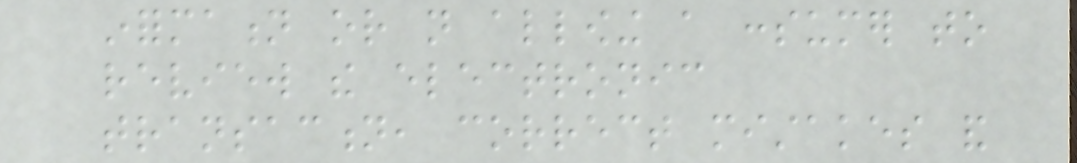information or not allowing a consumer to
review the electronic
transaction, correct mistakes and
